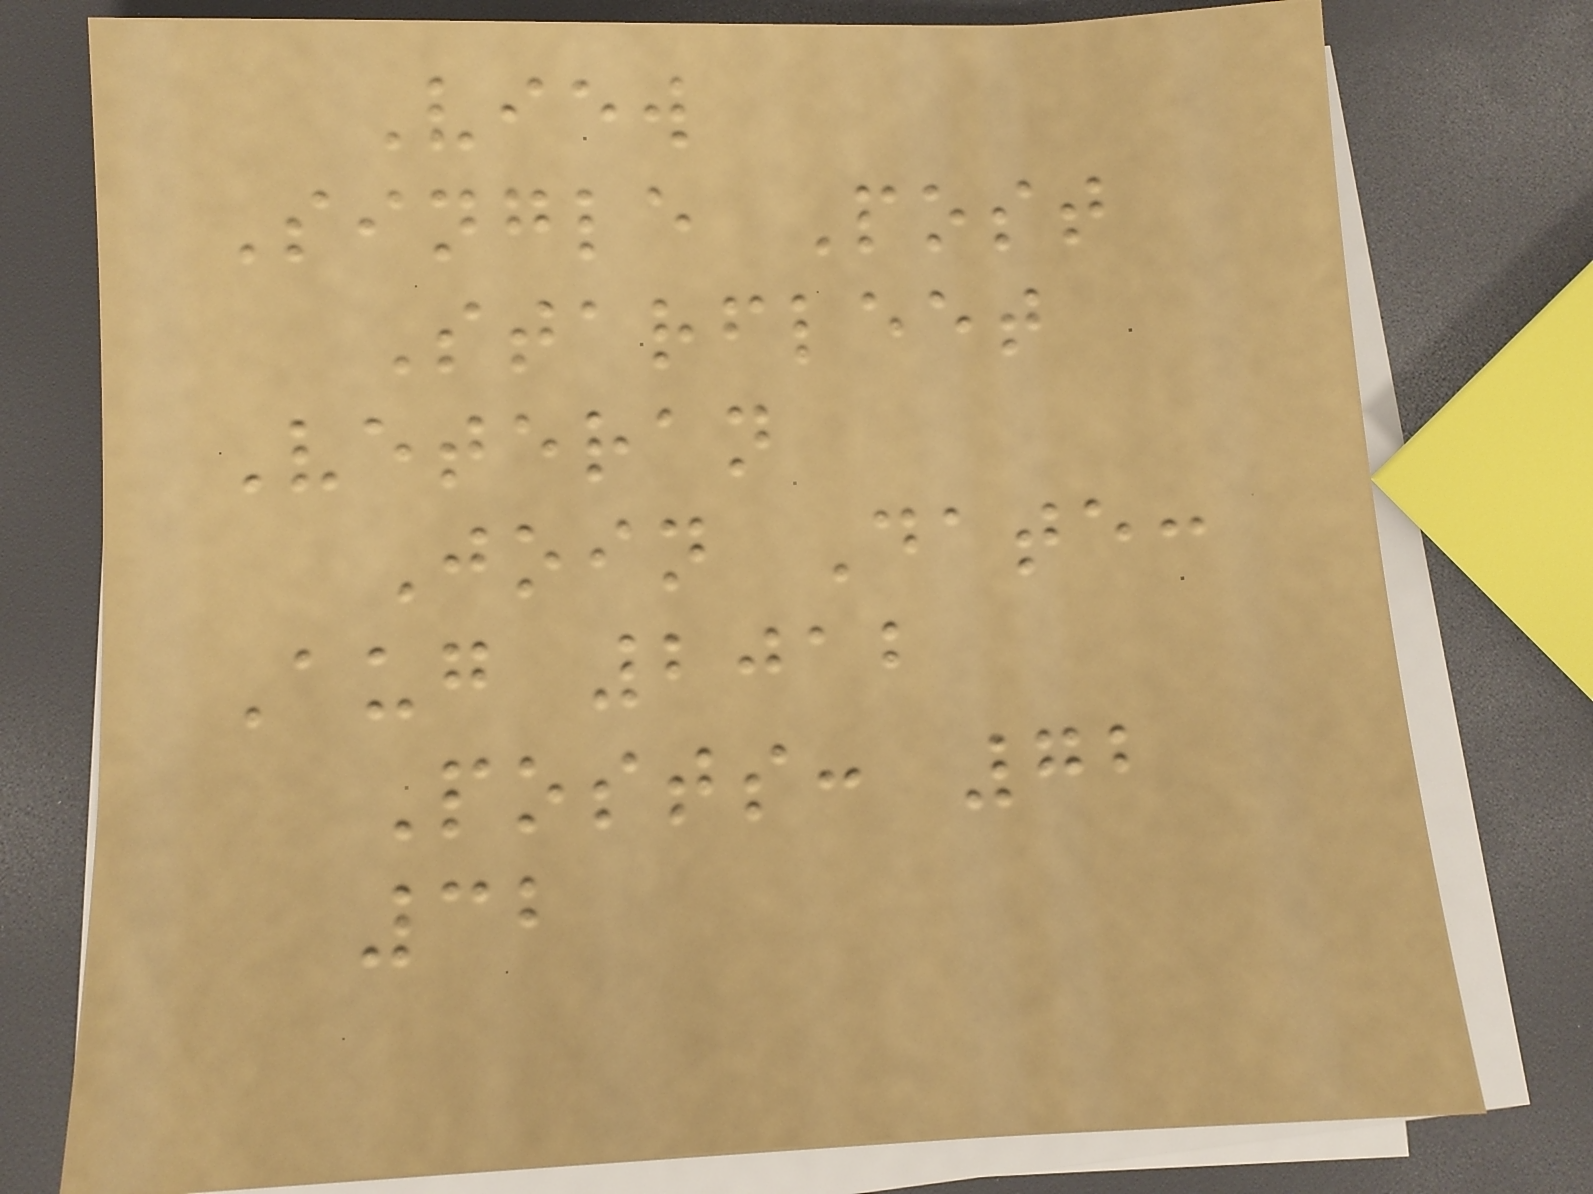View
Single Post
Starfleet
Veteran
Join Date:
Aug 2012
Posts: 72
32
